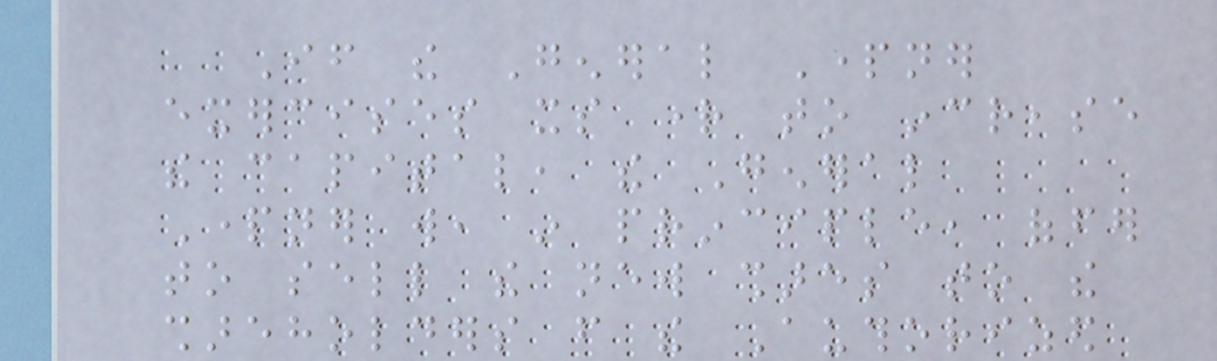If the General Partner
exercises its right to increase
the capital, the General
Partner will, in principle, offer
to sell the new shares to the
shareholders from the Authorized
